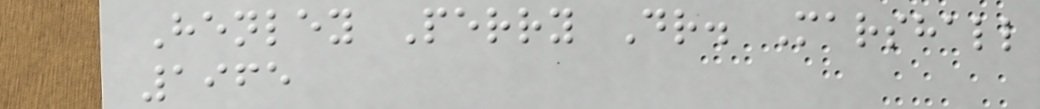Henley Perry Dr. Marshall
1965
